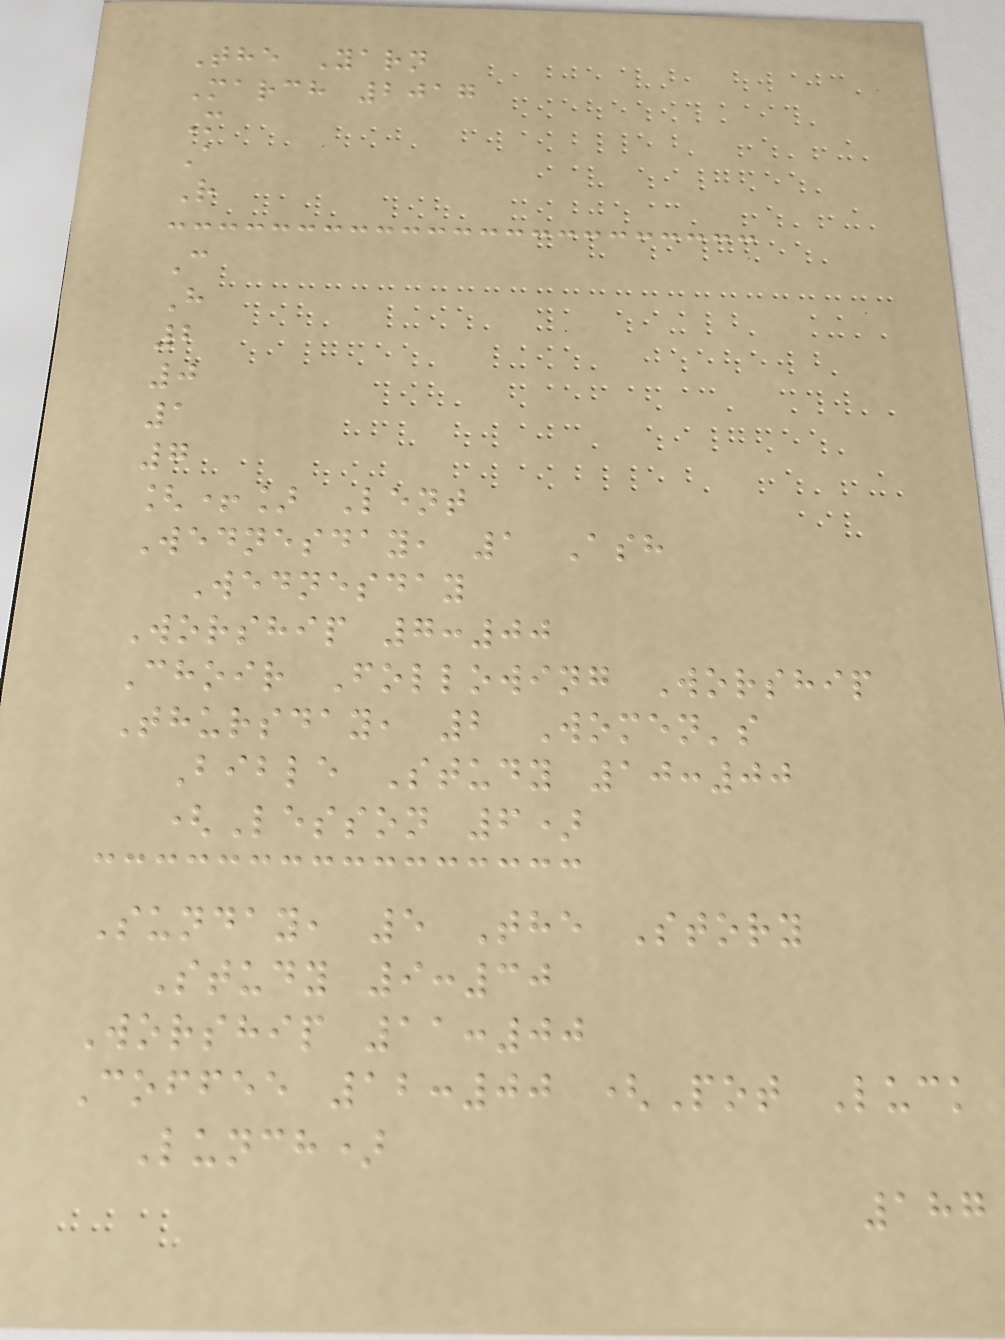The Yarn
March 2017
M
A
R
C
H
2
0
1
7
[+] Lent
Wednesday, 1 Ash
Wednesday
Worship 7:00
Choir Following Worship
Thursday, 2 Women's
Bible Study 10:00
(Lesson 6)
Sunday, 5 The Story
Study 9:30
Worship 11:00
Coffee 12:00 (Pot Luck
Lunch)
187
